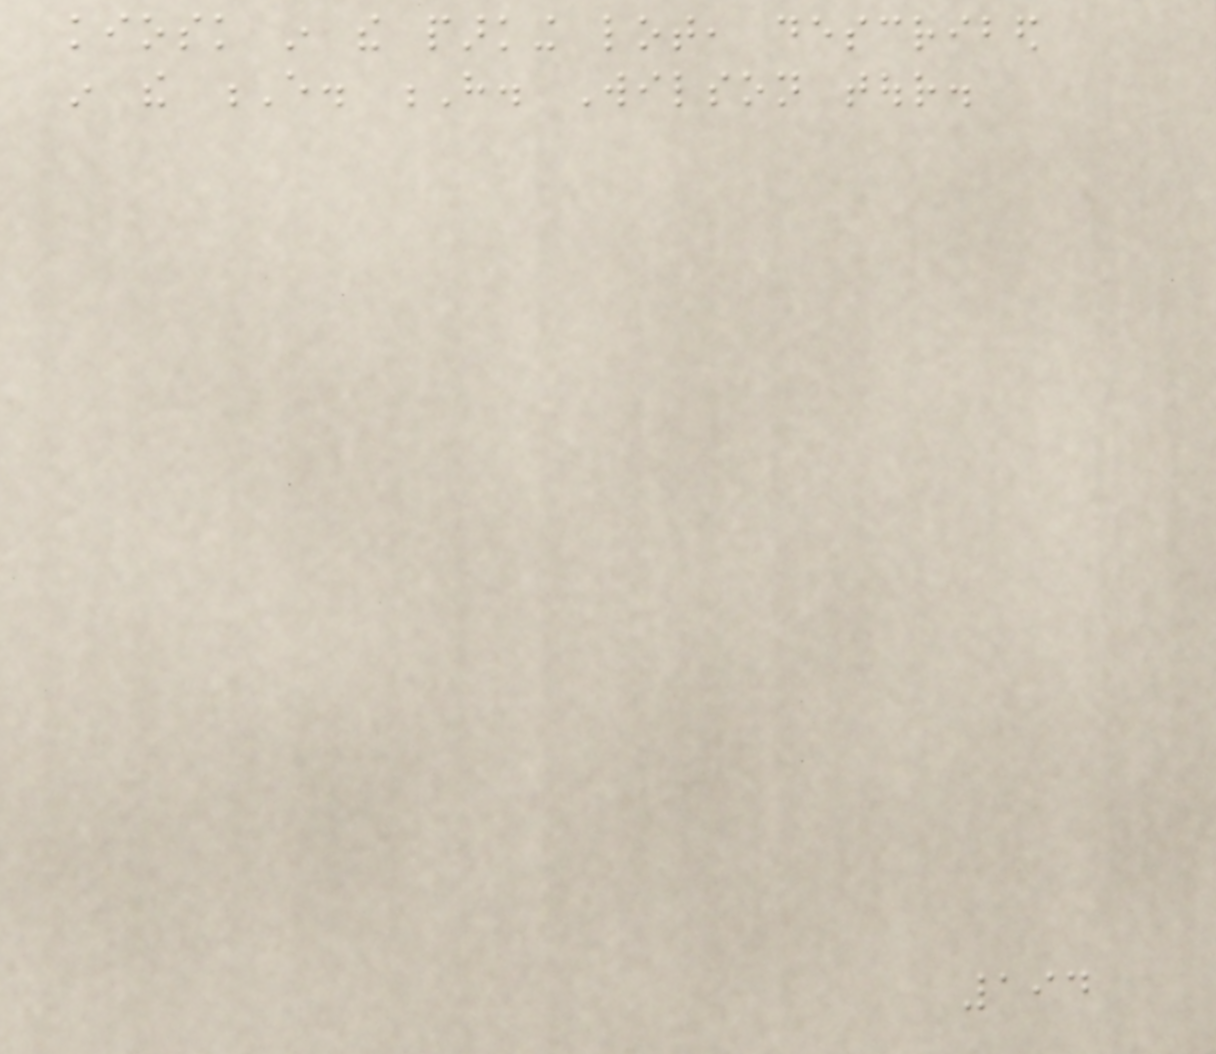kiosk in the parking lot, described
in the E. H. Wilson tour.
194
